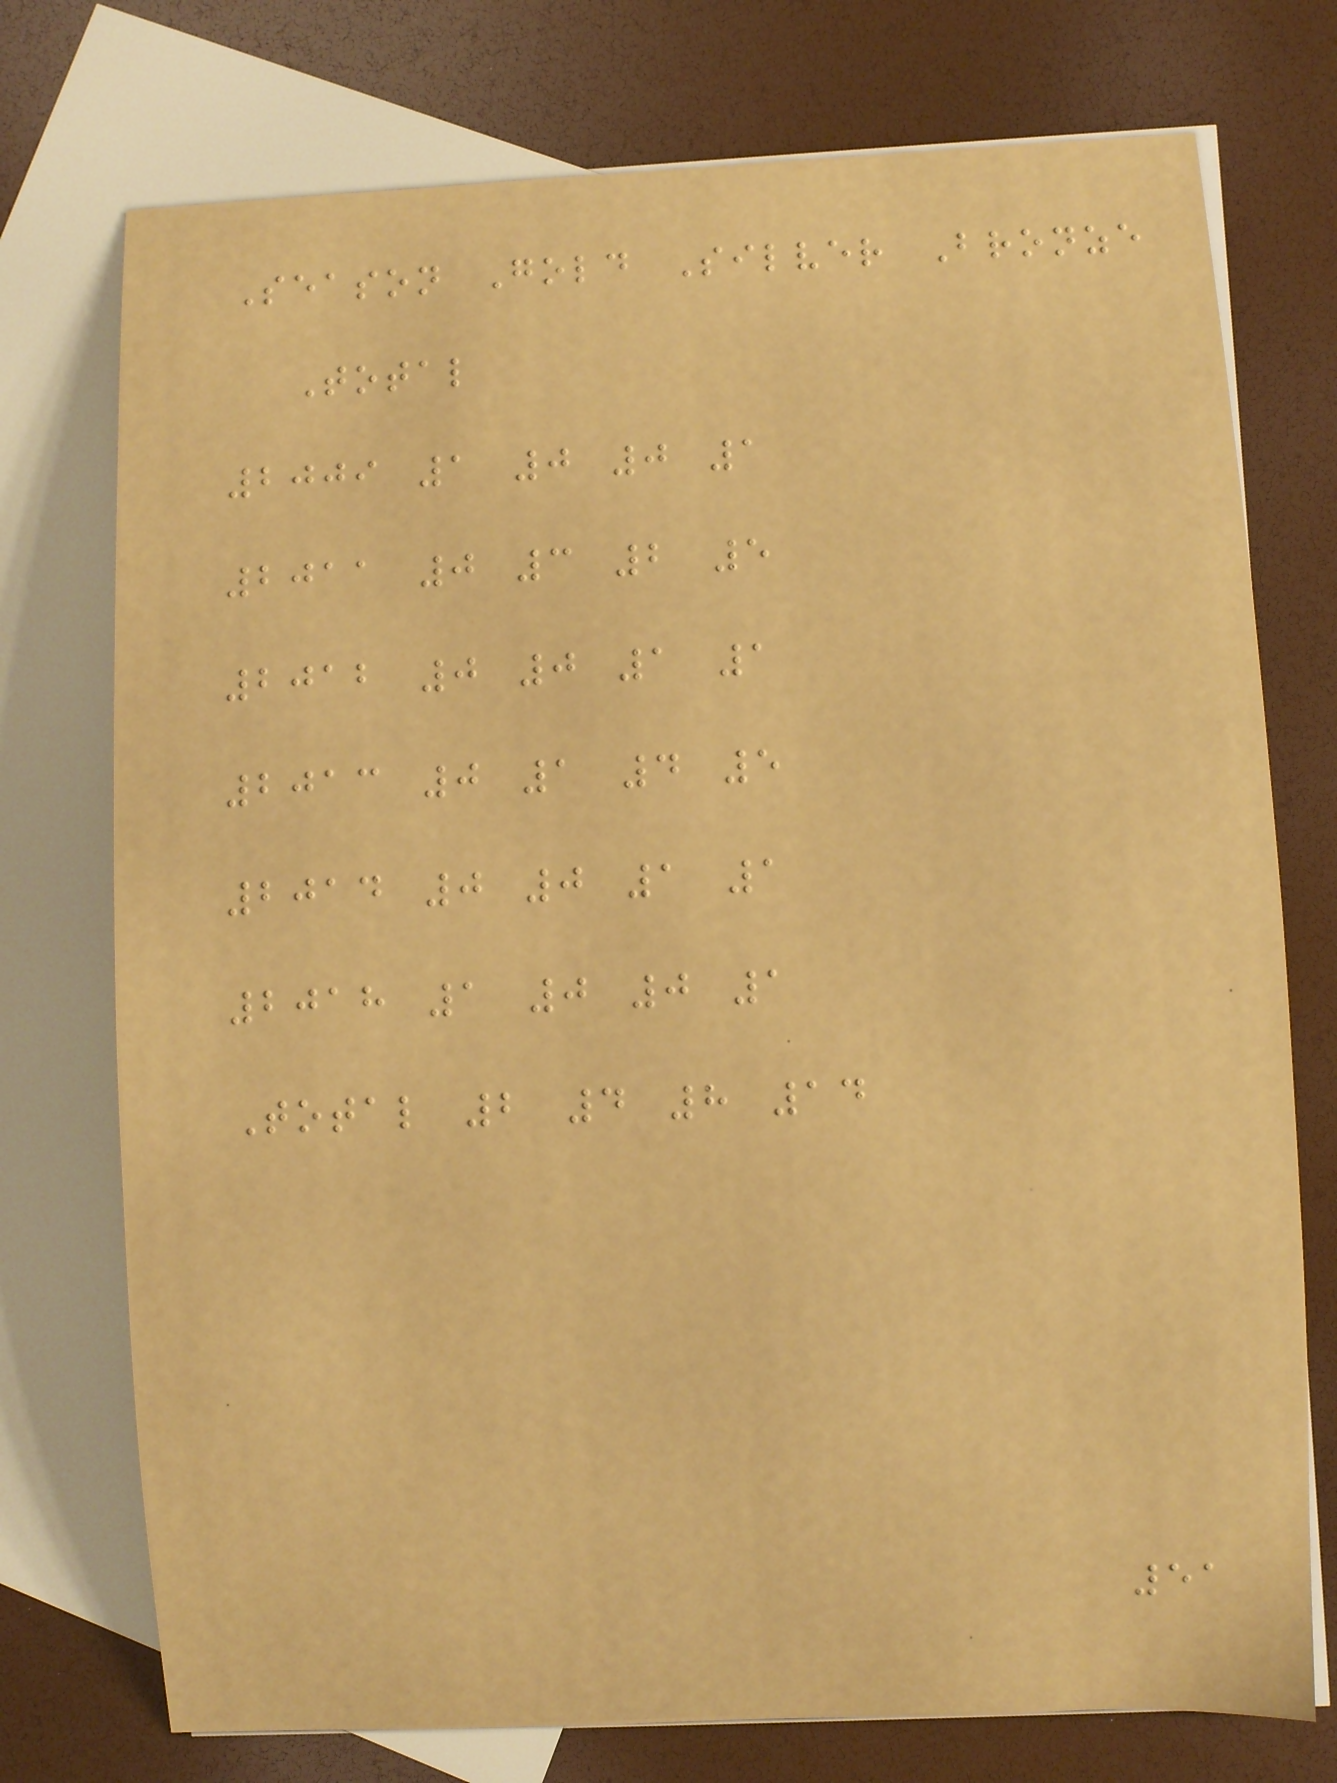Season Gold Silver Bronze
Total
2009 1 0 0 1
2011 0 3 2 5
2012 0 0 1 1
2013 0 1 4 5
2014 0 0 1 1
2018 1 0 0 1
Total 2 4 8 14
51
